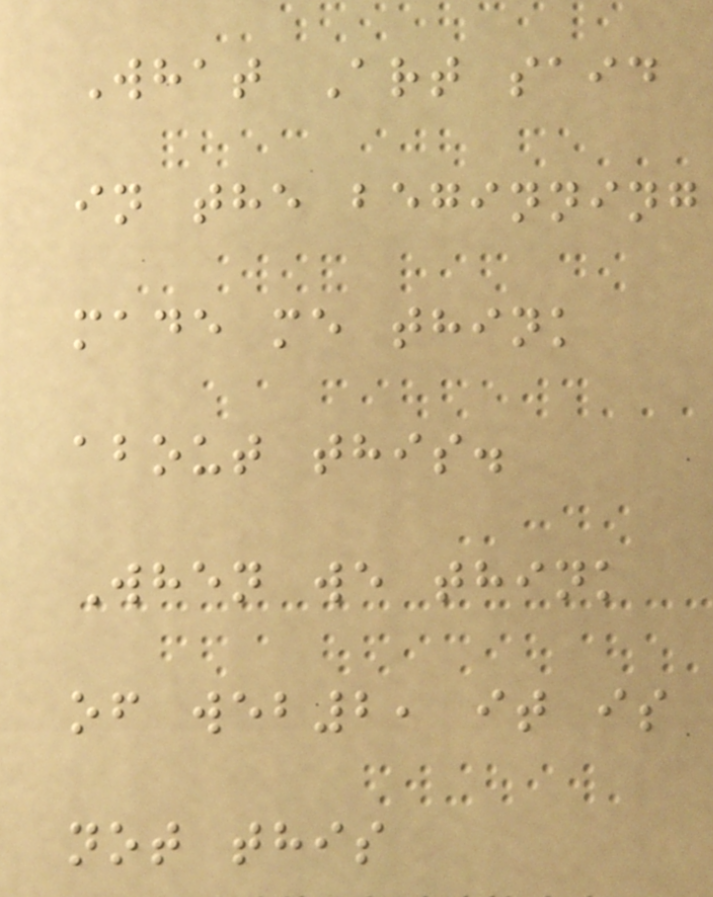What Art said
in the beginning
made me think
about this.
When we think
of web2, it is
not this
